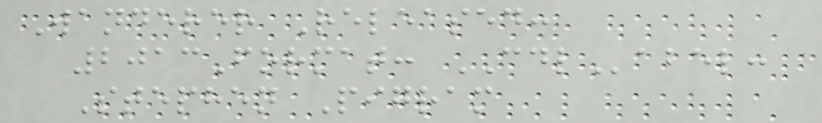Wanderer Released:
2013Format: CDLabel:
Stephen Pigram
